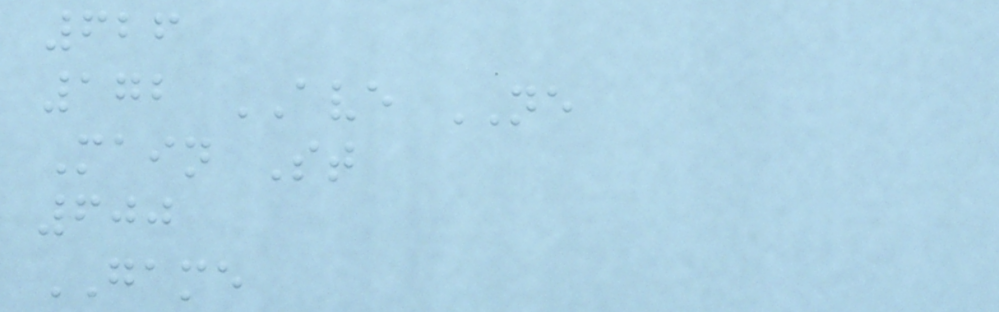626
172 AVE NE
Main St
600
GAME
